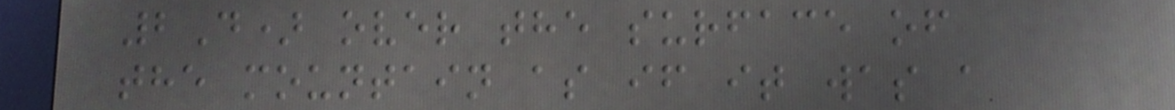2D) over the surface of
the mountain as if it was a
